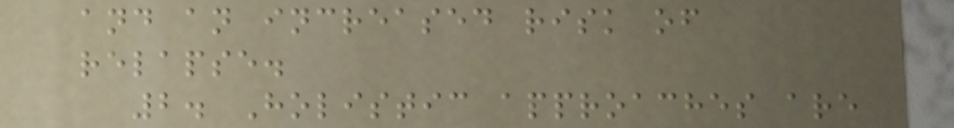and an increased risk of
relapse.
2. Holistic approaches are
